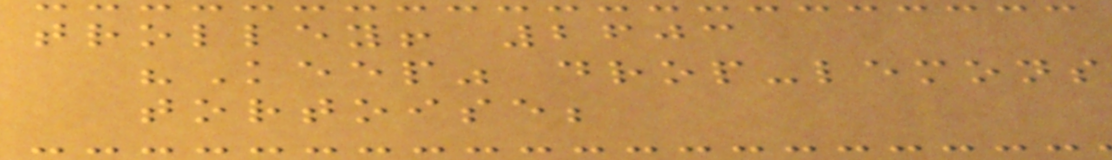trolley! 2603
"Keep" drop-lemons
tortoise;
